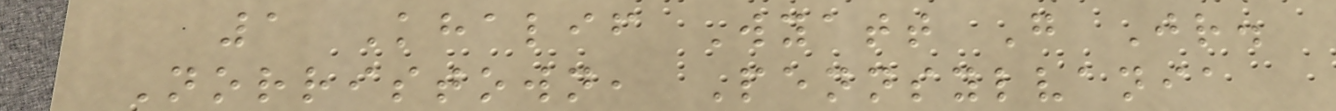1 Khalif Wyatt G Jr.
Norristown, Pennsylvania
